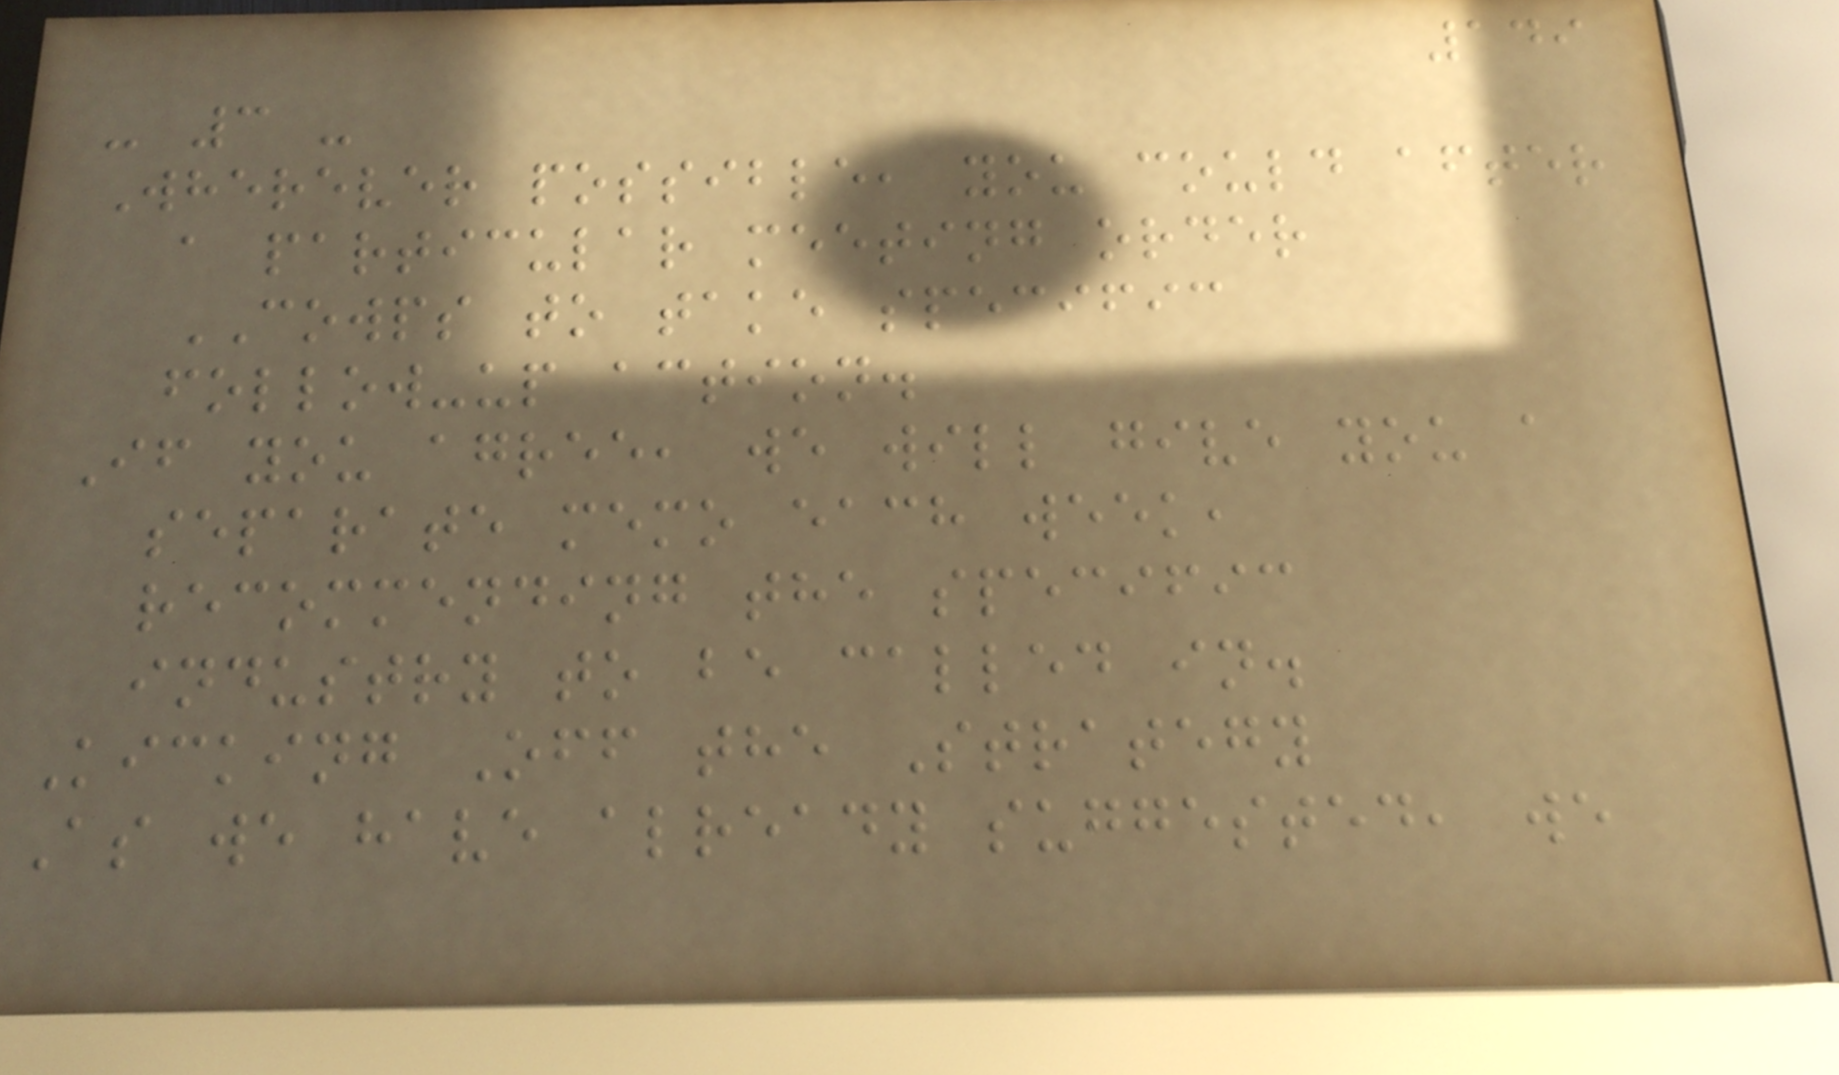149
- 3 -
Wherever possible, you could after
a particular meeting order
COWPS to take specific
follow-up action.
If you agree, we will give you a
separate memo each week,
recommending the specific
industry to be called in.
Kicking Off the Strategy
As we have already suggested, we
